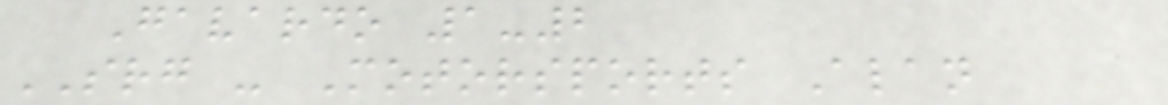Gavardo 1-2
SRG - Motorsports Alan
